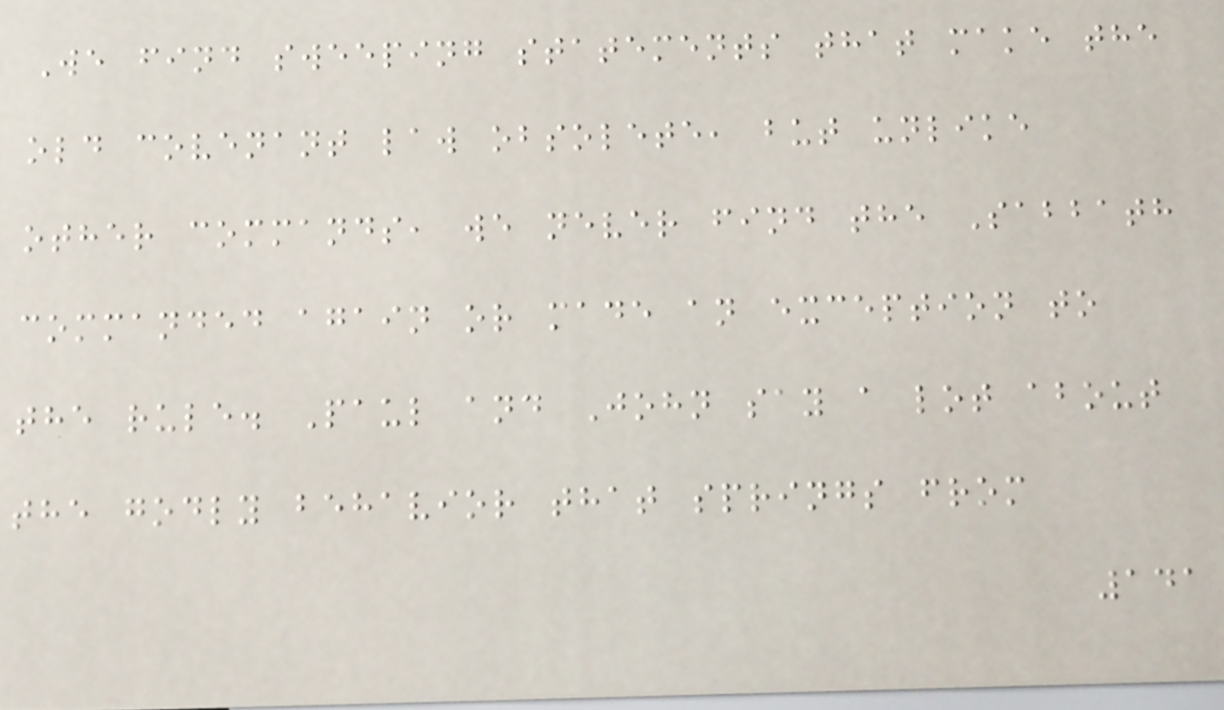We find sweeping statements that make the
old covenant law obsolete, but unlike
other commands, we never find the Sabbath
commanded again or made an exception to
the rule. Paul and John say a lot about
the godly behavior that springs from
141
